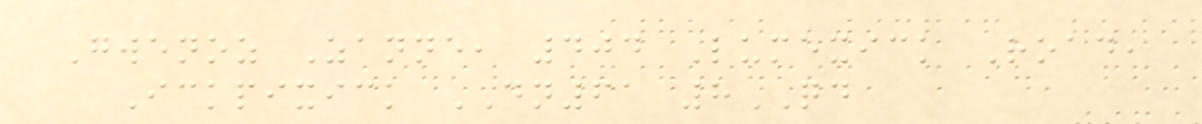Gwenoz Zanne, 404 Lumexick Road,
Ickpixick DN61 8QD
